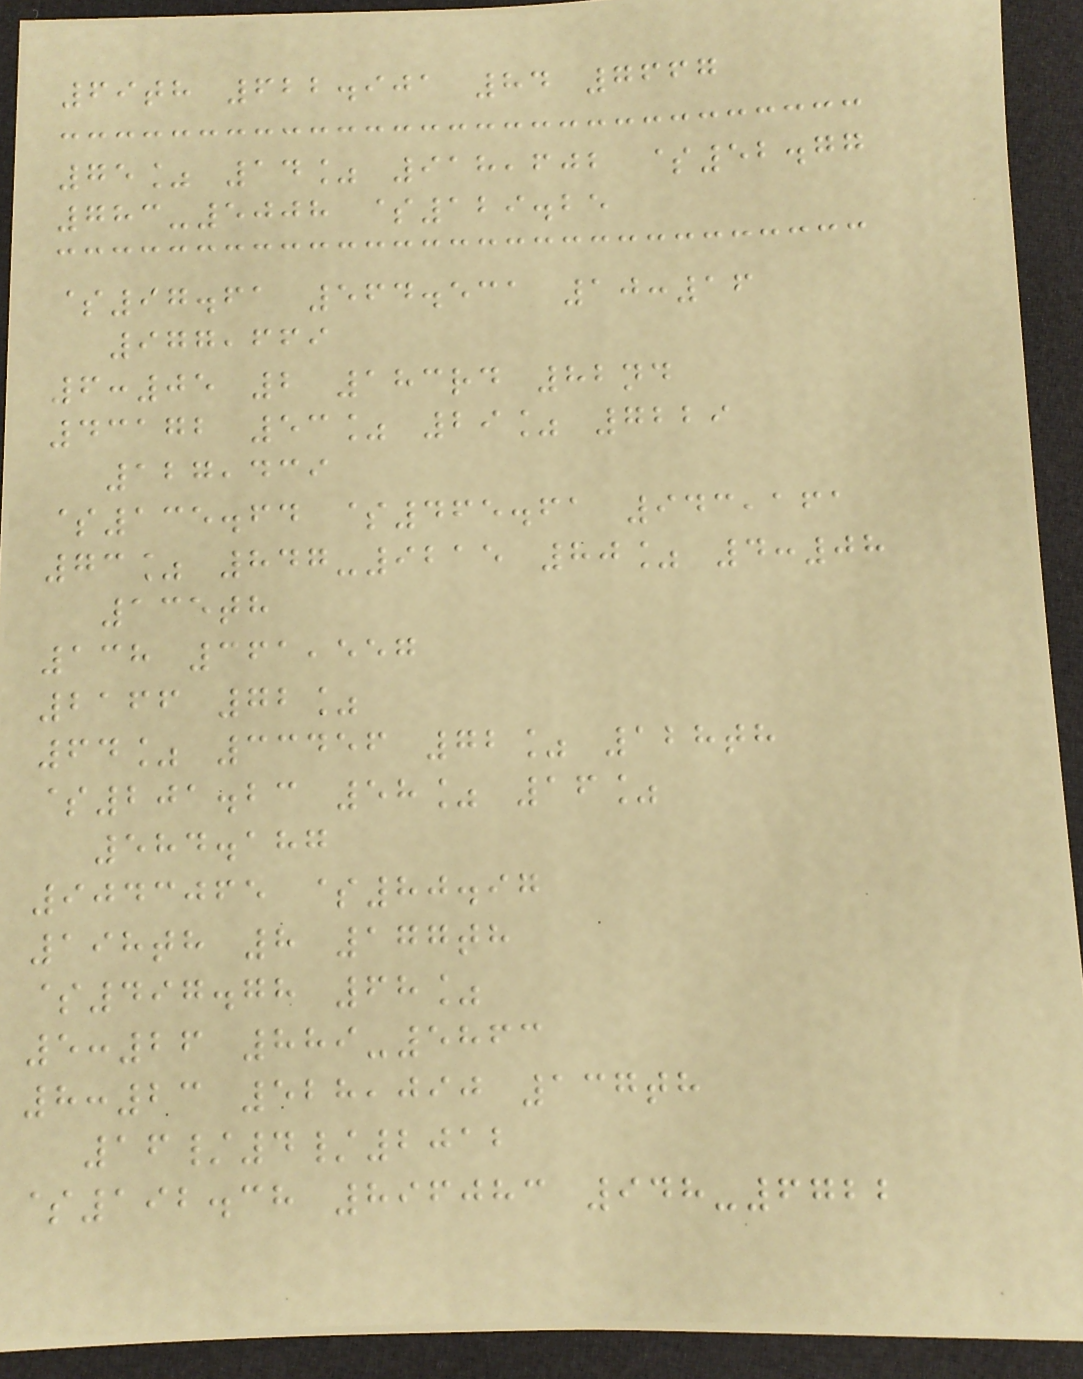69th 622.901 84 7667
75% 14% 918,602 $52.77
783-5008 $129.25
$97.61 564.531 10:16
977,669
6:05 2 183rd 82nd
43172 53% 29% 7229
127,439
$135.64 $465.61 943,161
73% 847-9215 80% 4:08
135th
138 361,557
2166 72%
64% 33456 72% 128th
$201.23 58% 16%
584.187
9043065 $80.97
198th 8 177th
$497.78 68%
5:26 889-5863
8:23 528,090 137th
16/4/2012
$192.38 896083 948-6722
